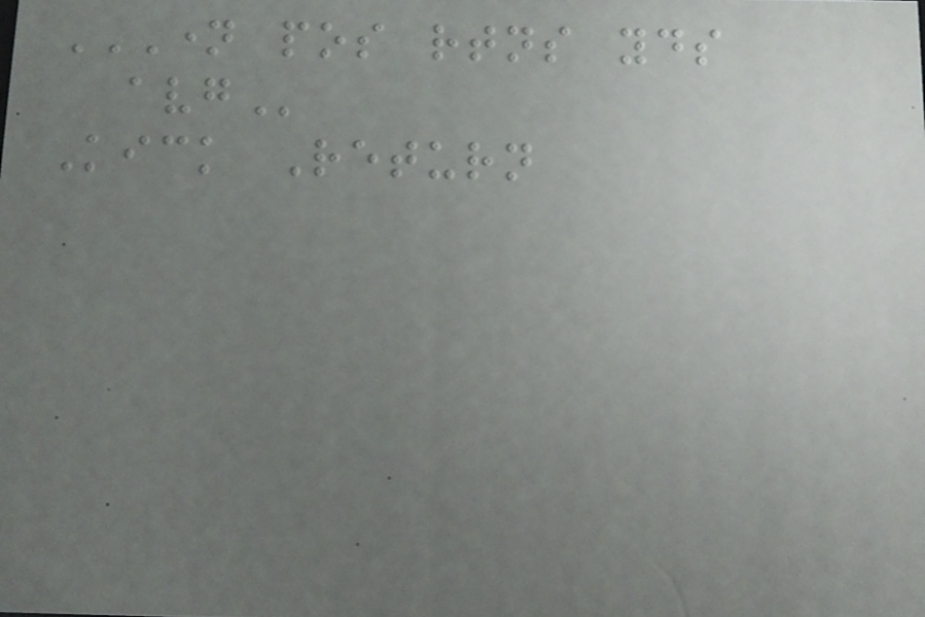NAME POS RTNS YDS
AVG
Kick Return
